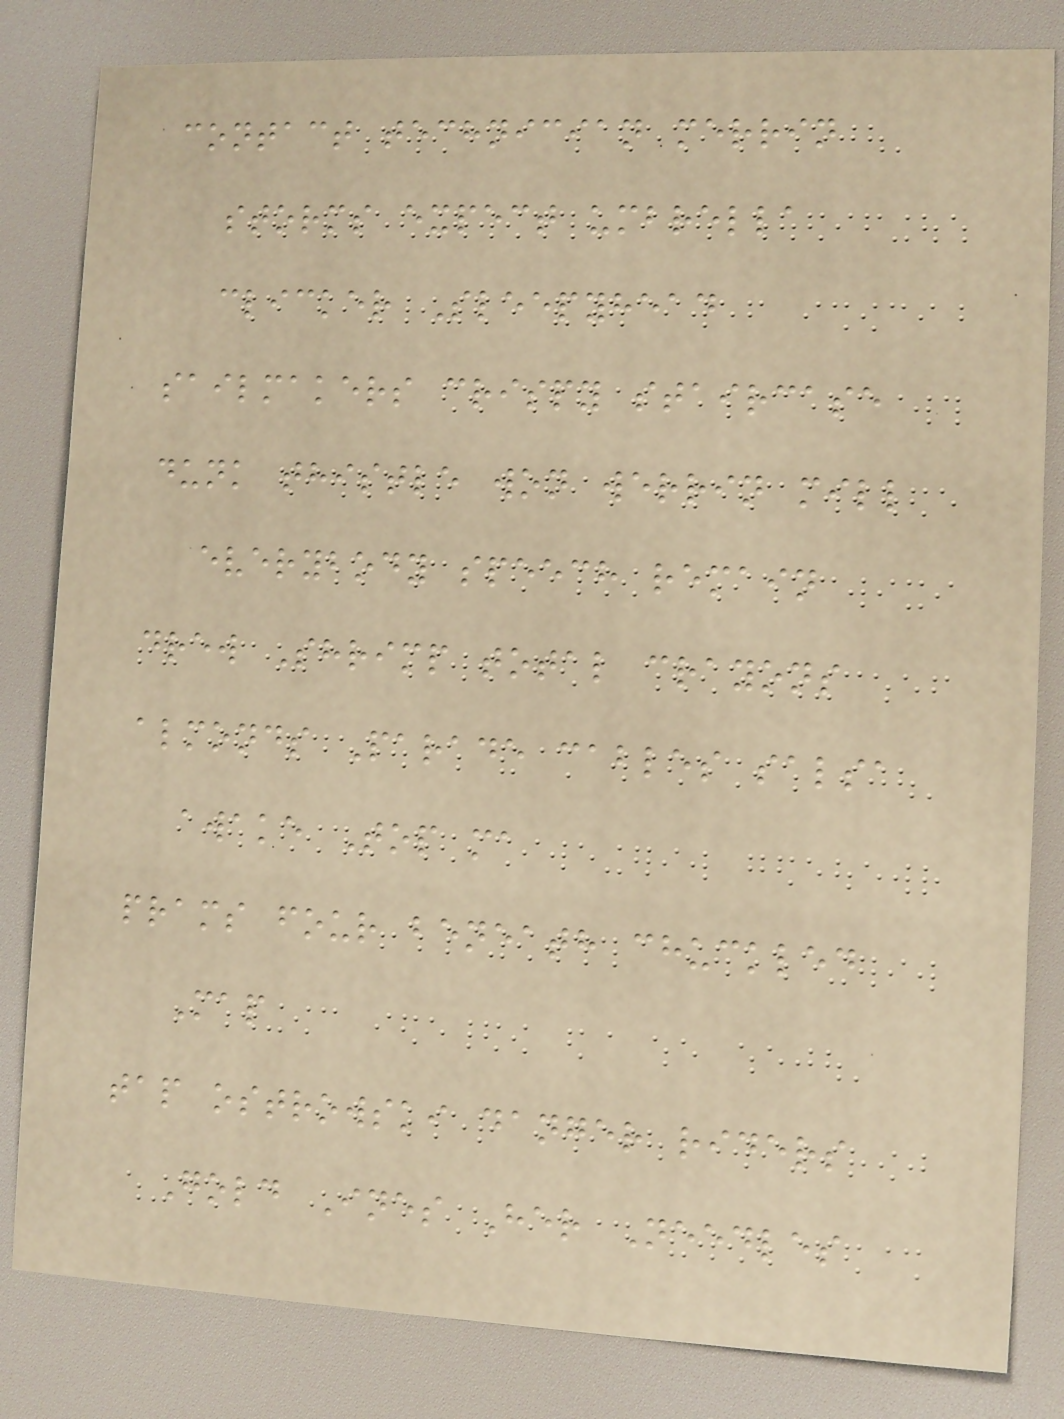contact technician merrin
storms expect umbrella
clicker Sleepyhead
sailmakers crispy staircase
dunk thistle won werrin mill
everybody speech remain
drew Shrimp total crayons
almonds Parade cables salsa
awake Top ma
prams four beneath chuckled
Map
tap ostrowski danger riders
Gold Ines Her Needles
